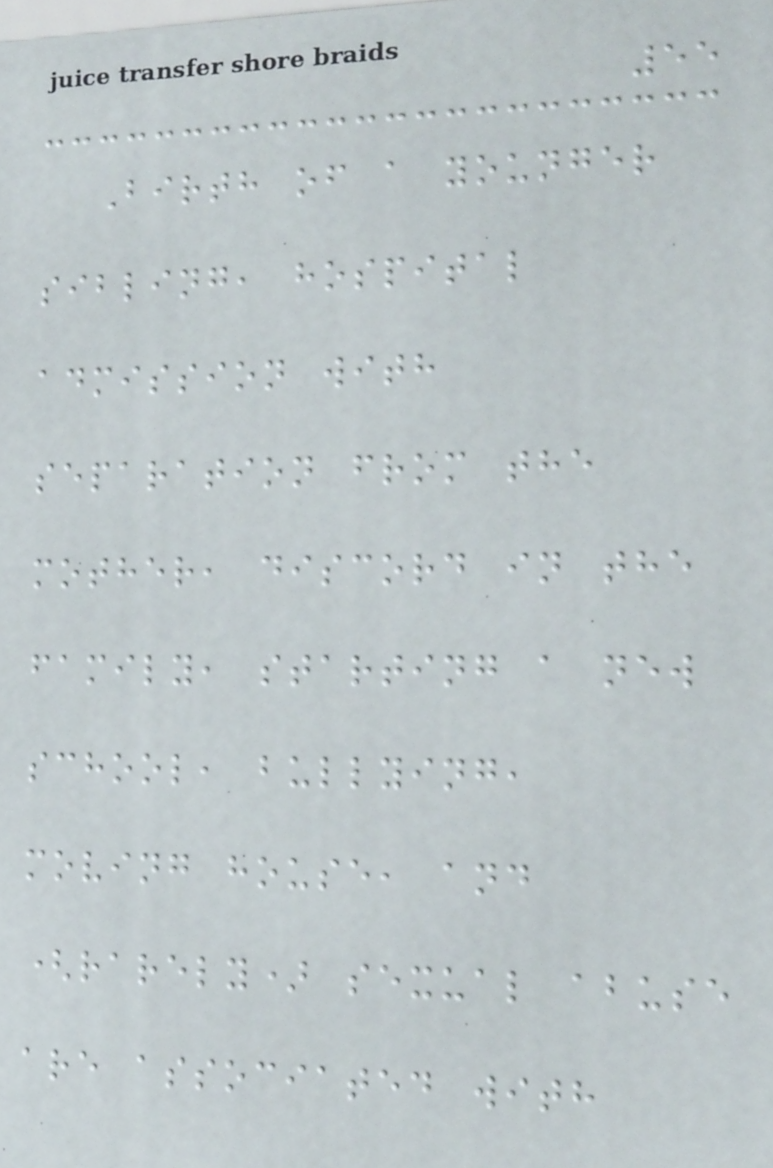55
Birth of a younger
sibling, hospital
admission with
separation from the
mother, discord in the
family, starting a new
school, bullying,
moving house, and
(rarely) sexual abuse
are associated with
